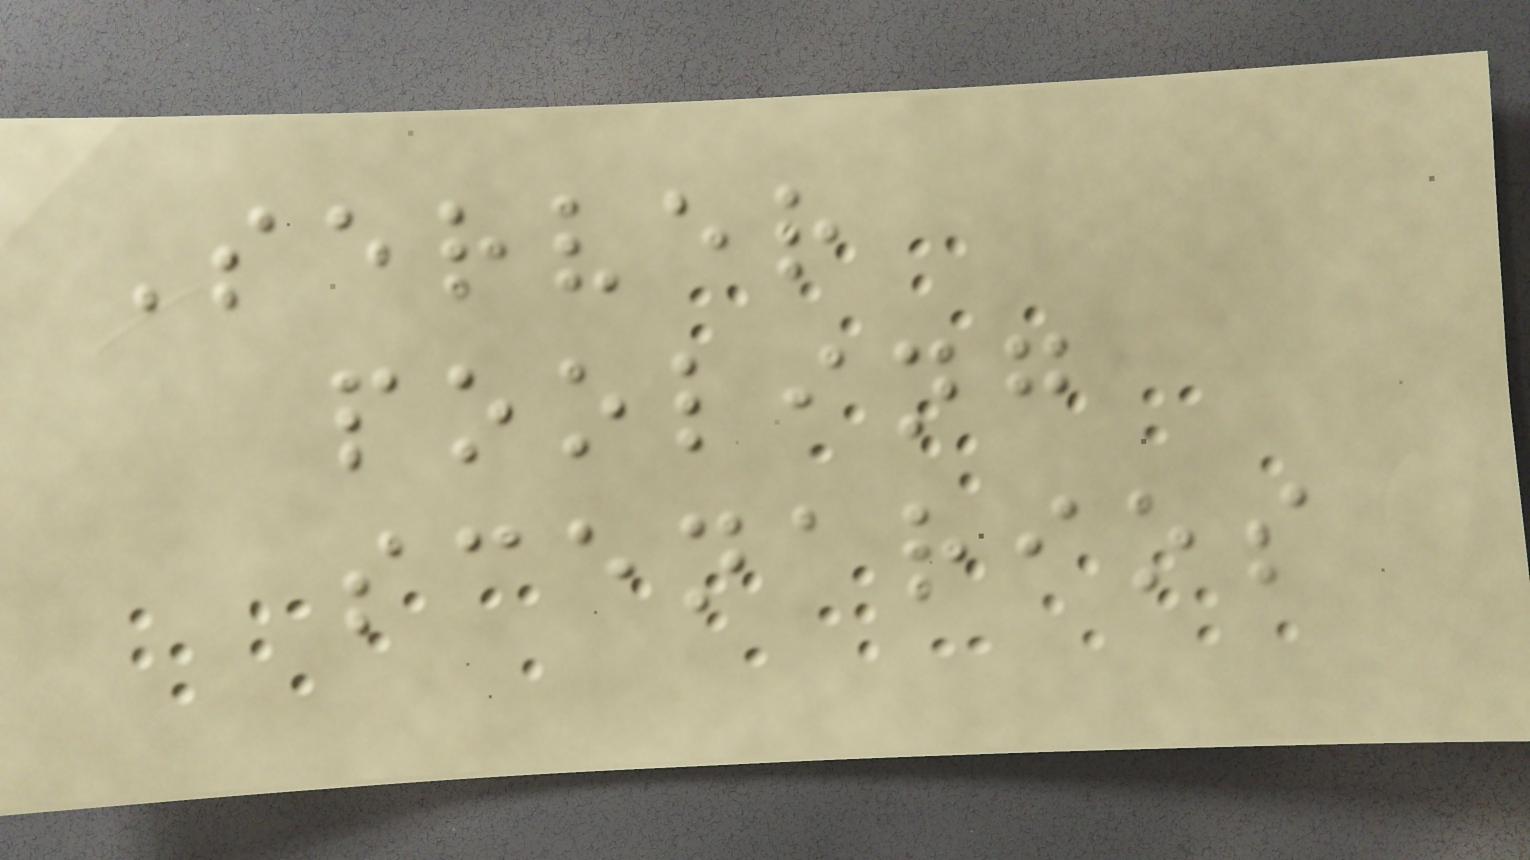Server
pooling
scenarios
